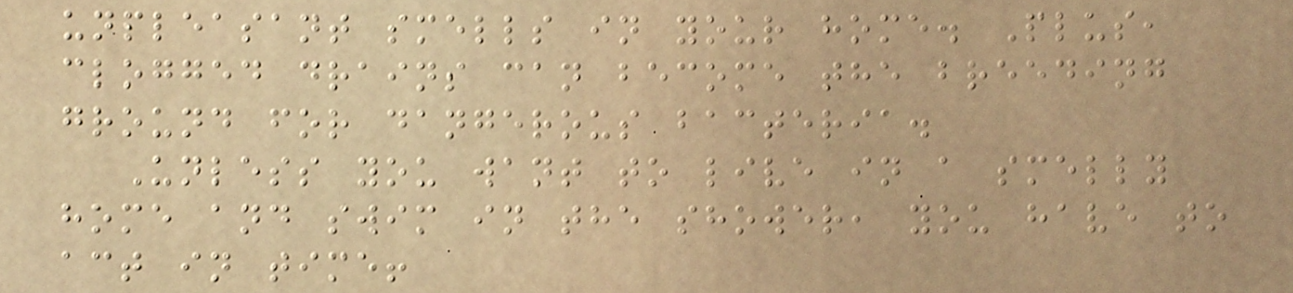unpleasant smells in your home. Plus,
clogged drains can become the breeding
ground for dangerous bacteria.
Unless you want to live in a smelly
home and swim in the shower, you have to
act in time!
